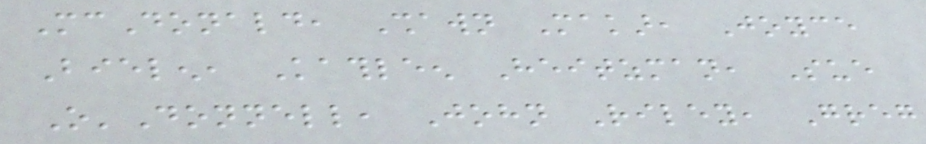McDonald, Shawn Makar, Joyce
Bielen, Kathleen Heitzman, Sue
O'Donnell, John Riley, Greg
